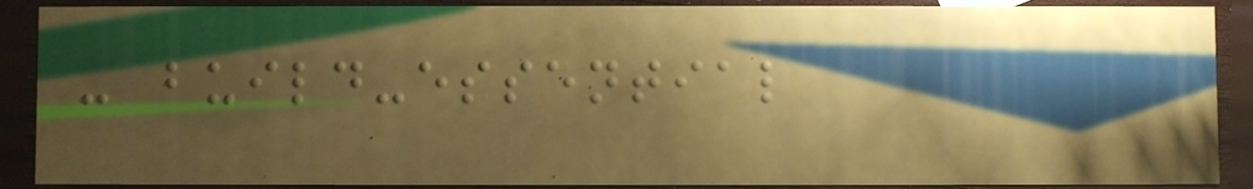- build-essential
